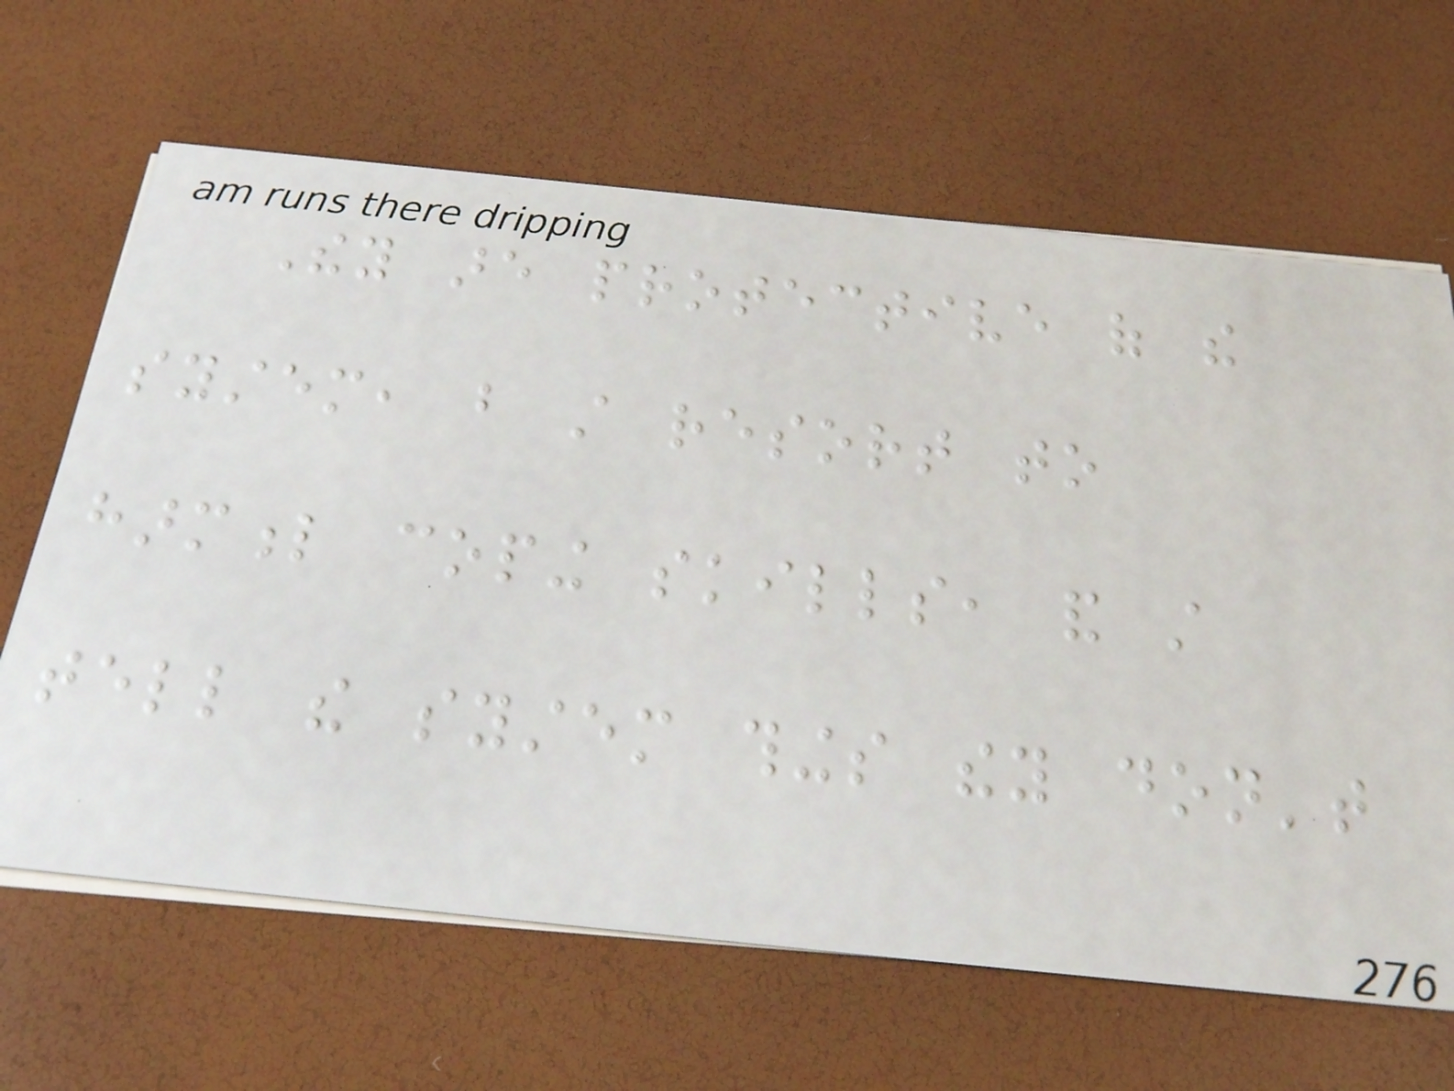They are protective of the
system, but still resort to
harmful coping skills, and still
tell the system things they don't
